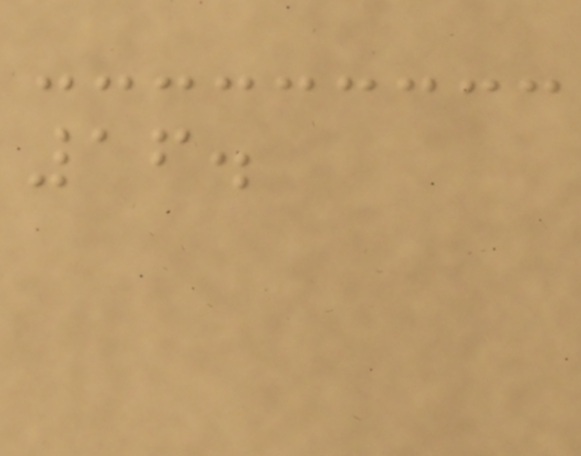16.
